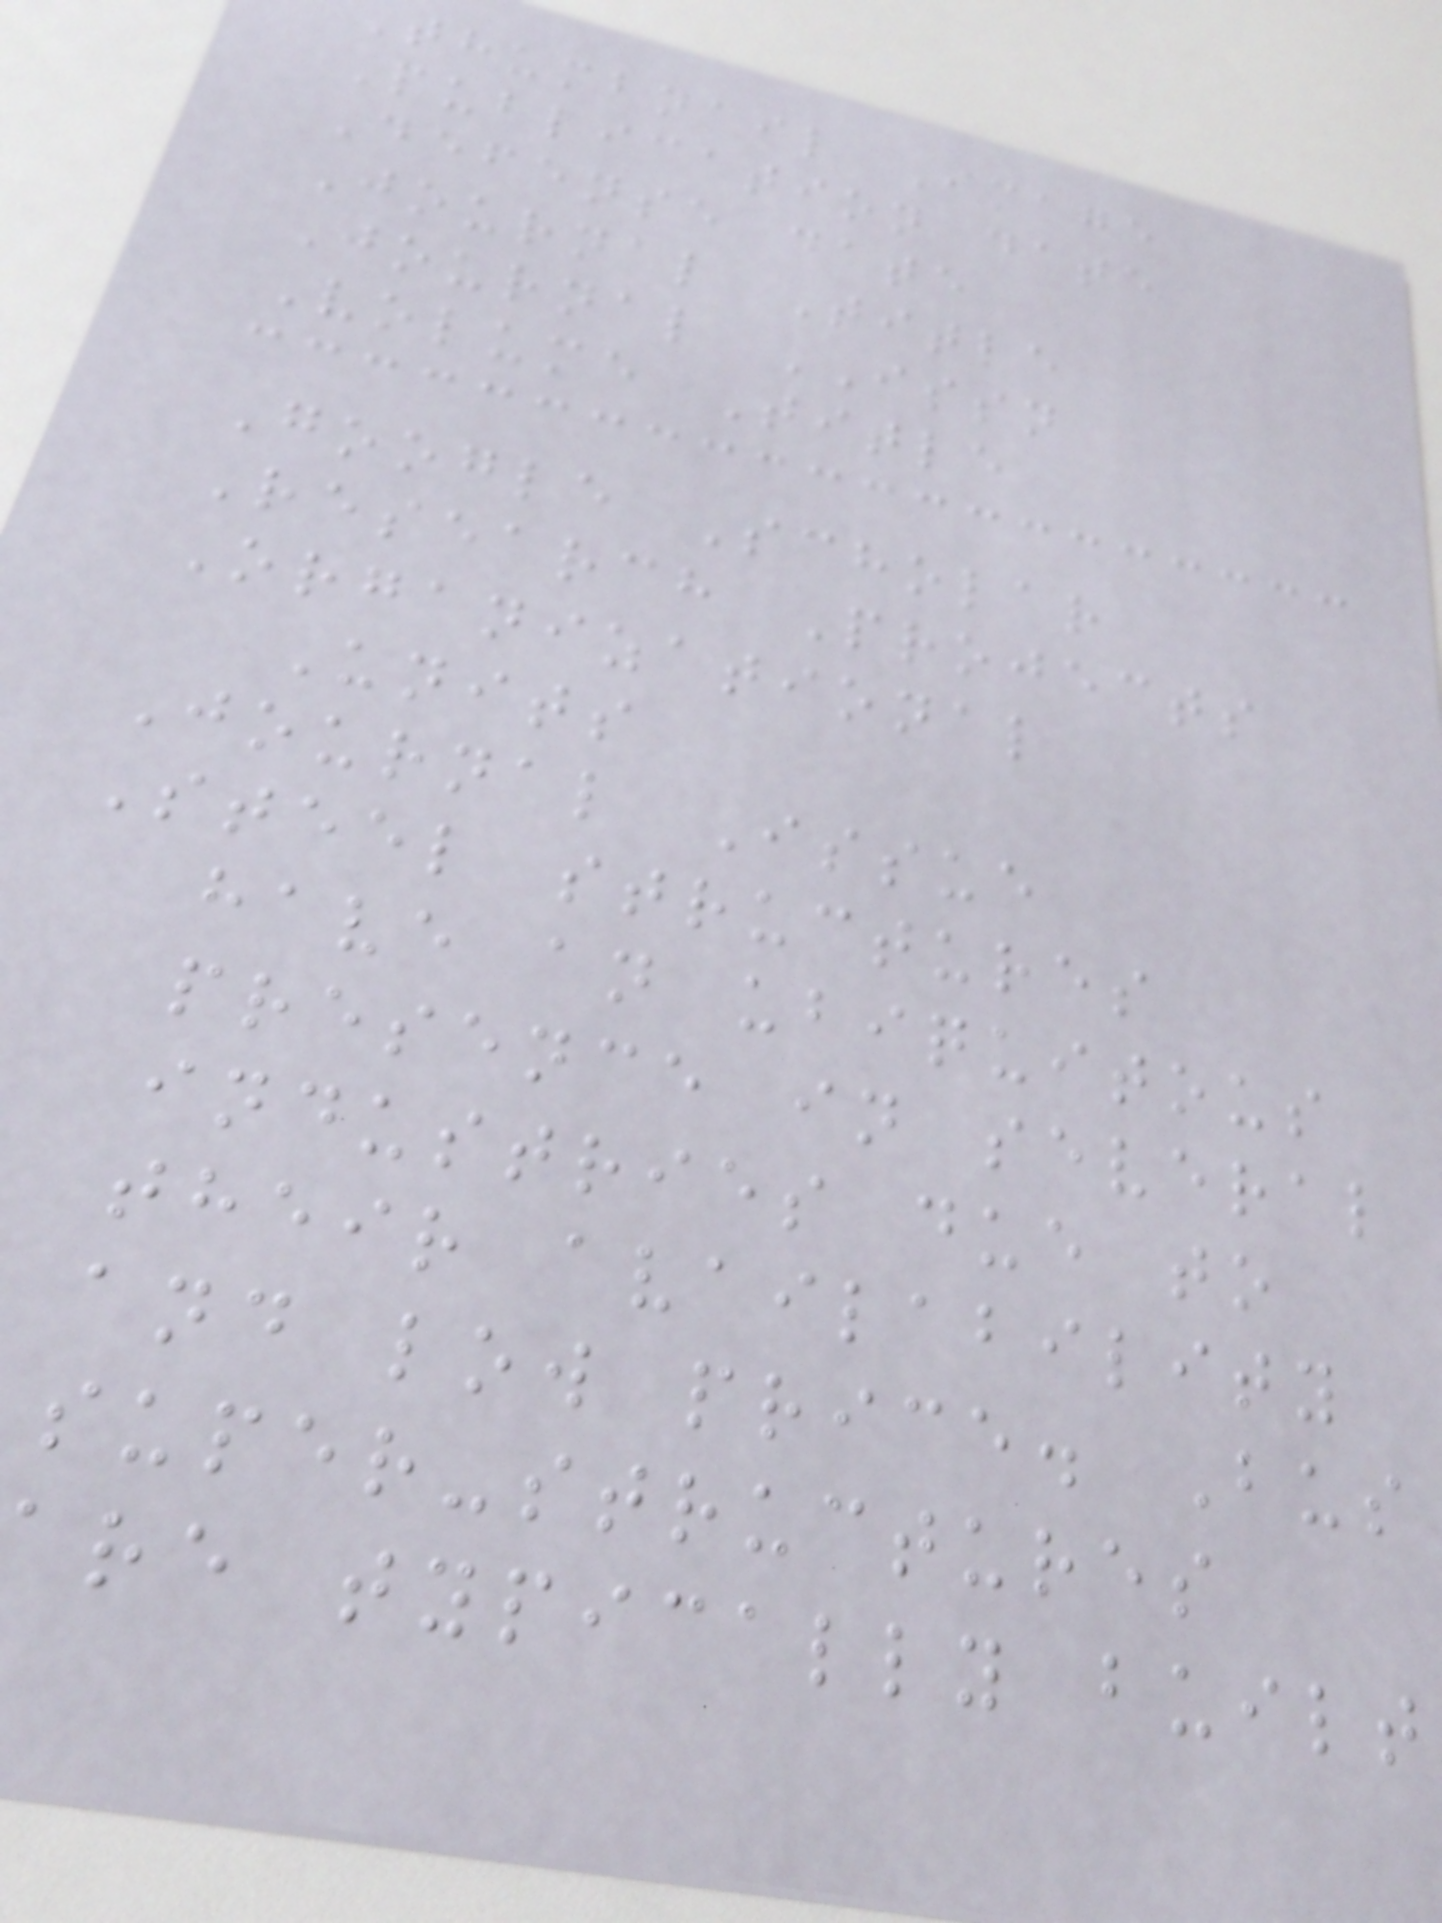thumbnail Image
Publication date
Defense date
Journal Title
Journal ISSN
Volume Title
Google Scholar
Research Projects
Organizational
Units
Journal Issue
Steel structures
have an ubiquitous
presence in several
industries due to
their availability
and low price. Bus
super-structures
re typically built
